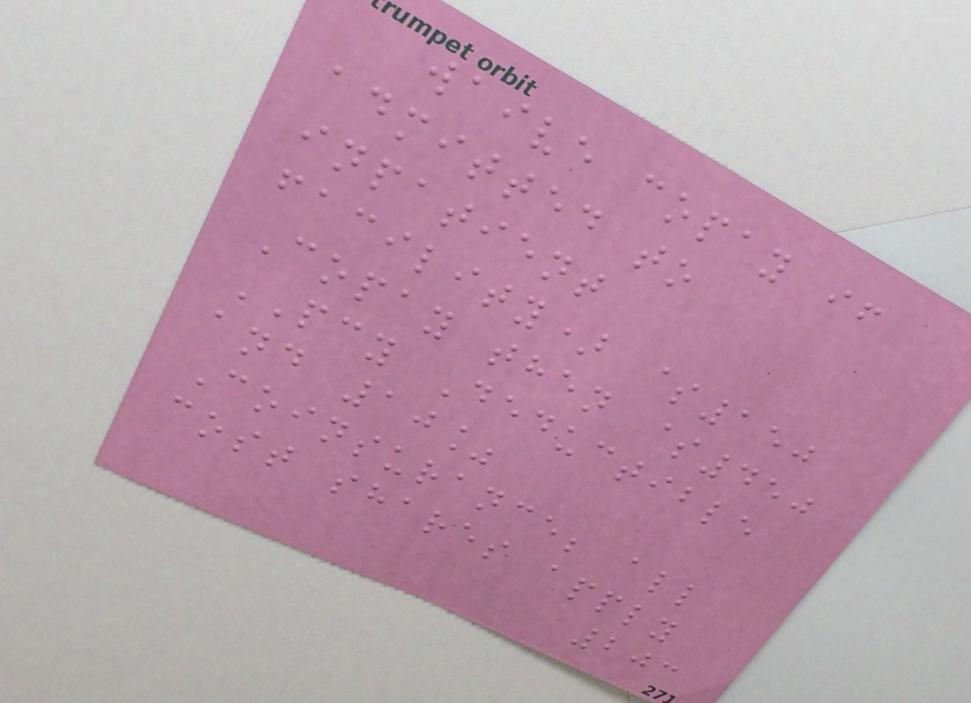waive copay if
admitted to
inpatient
facility) $150
Copay then $450
PCY Deductible
and 10%
Coinsurance; all
cost shares apply
203
